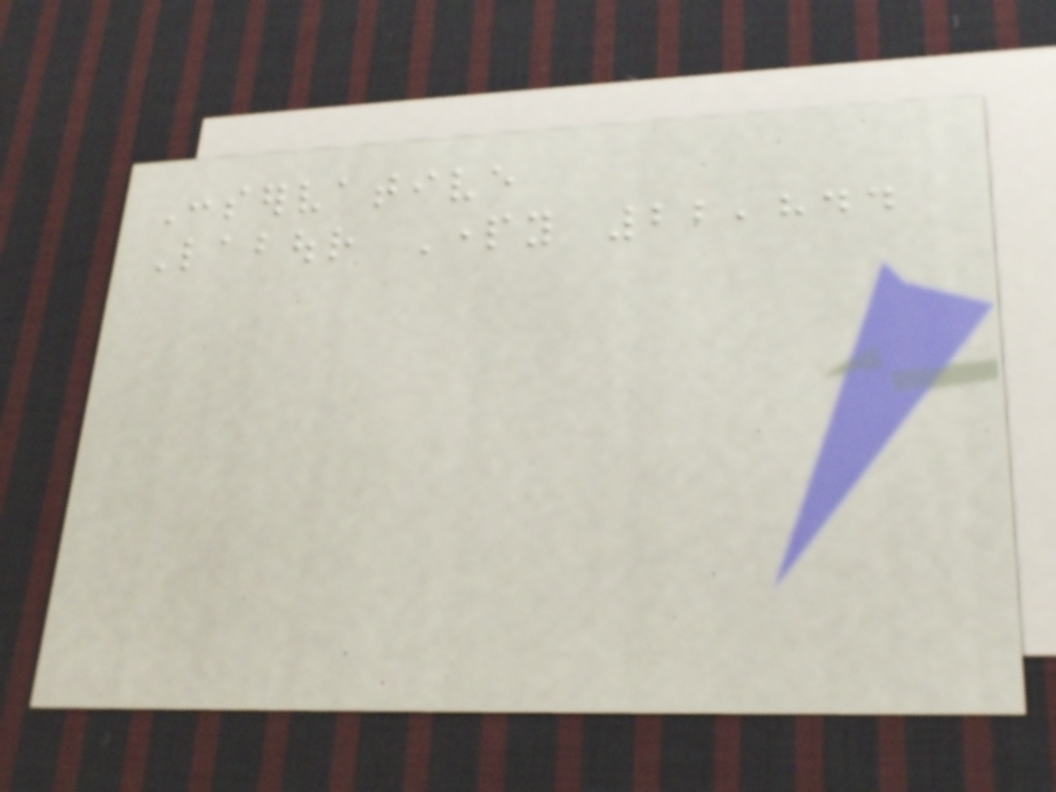Conservative
Labour Party 22,844
